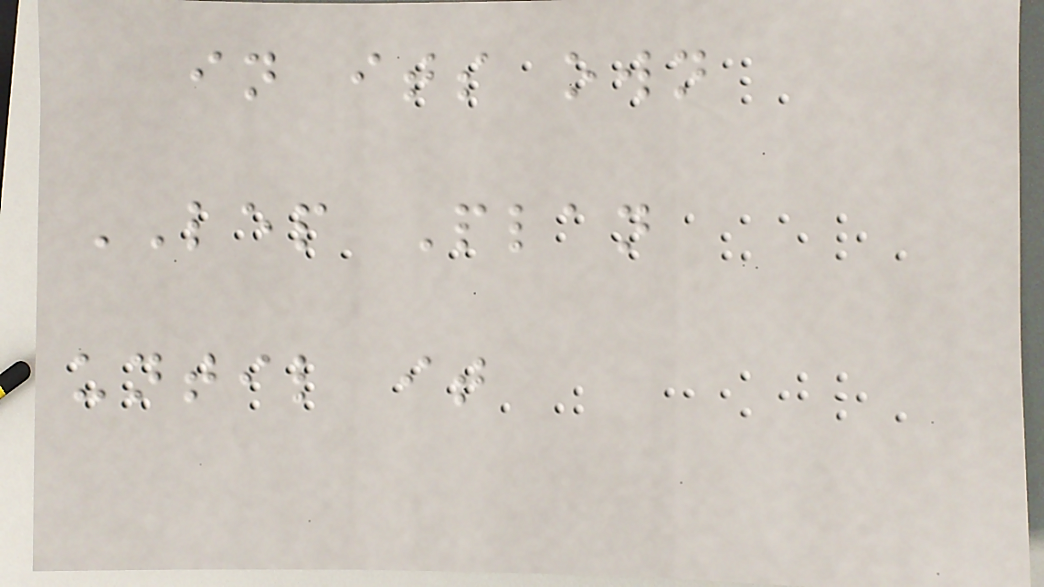in its own
LEP Plan
until it
